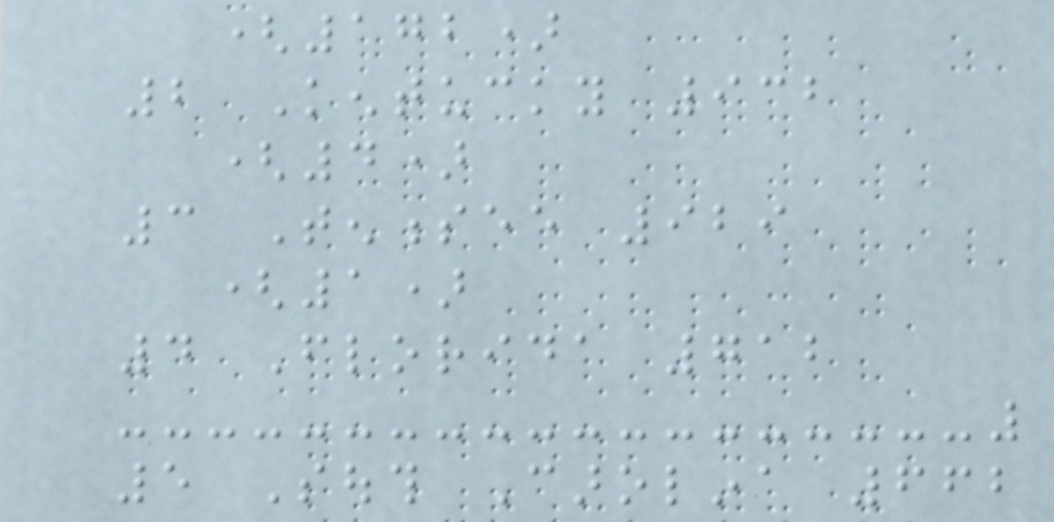(172)
2 Kentucky 932
(4)
3 Tennessee 929
(1)
4 Florida 712
5 South Carolina 662
